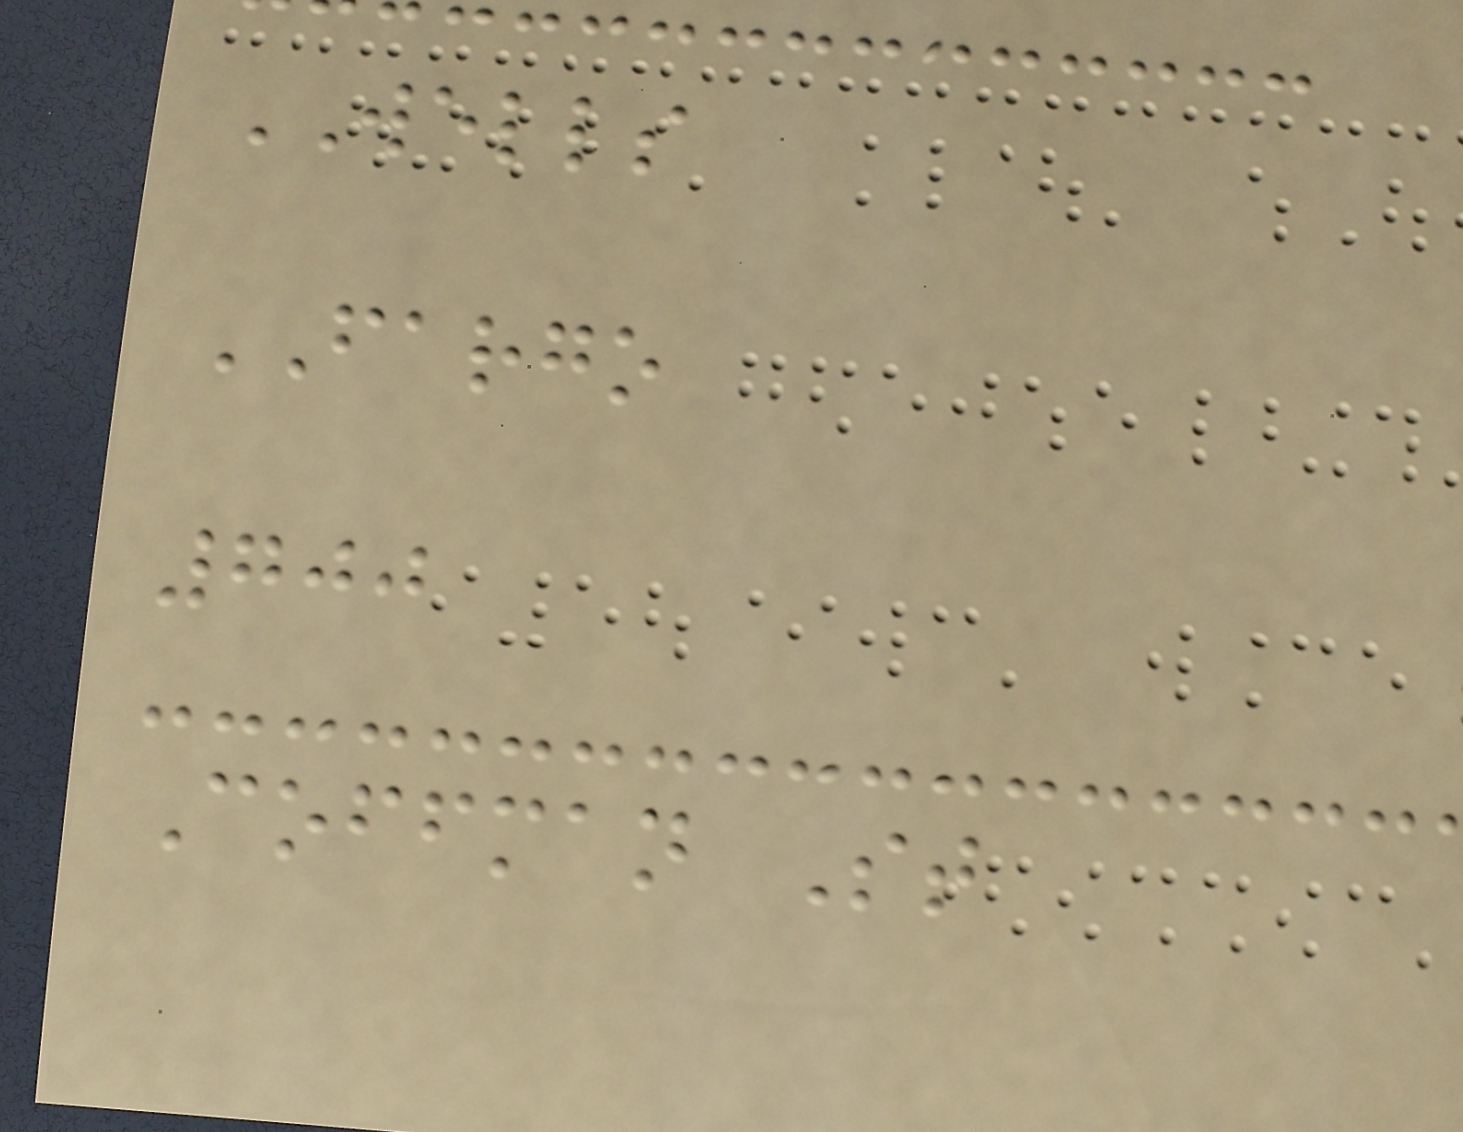WELLS
FARGO
700
Coffman St
